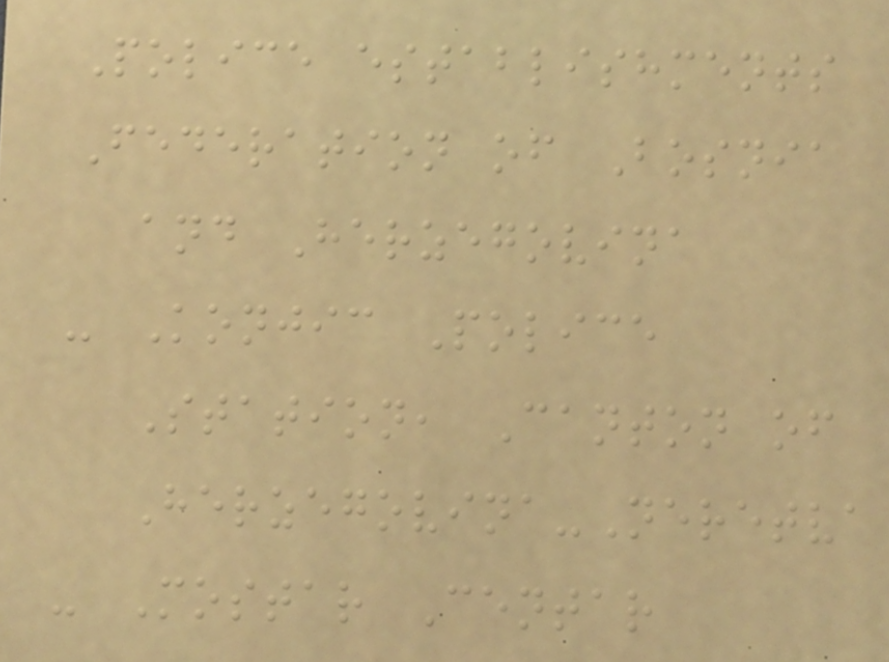Police establishments
Federation of Bosnia
and Herzegovina
- Konjic Police
Station, Canton of
Herzegovina-Neretva
- Mostar Centar
